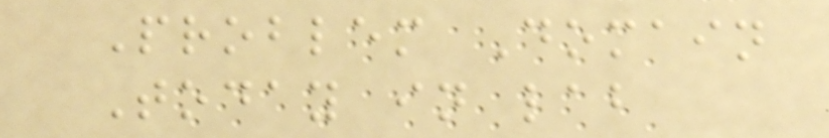Problem Domain
Today in lab
